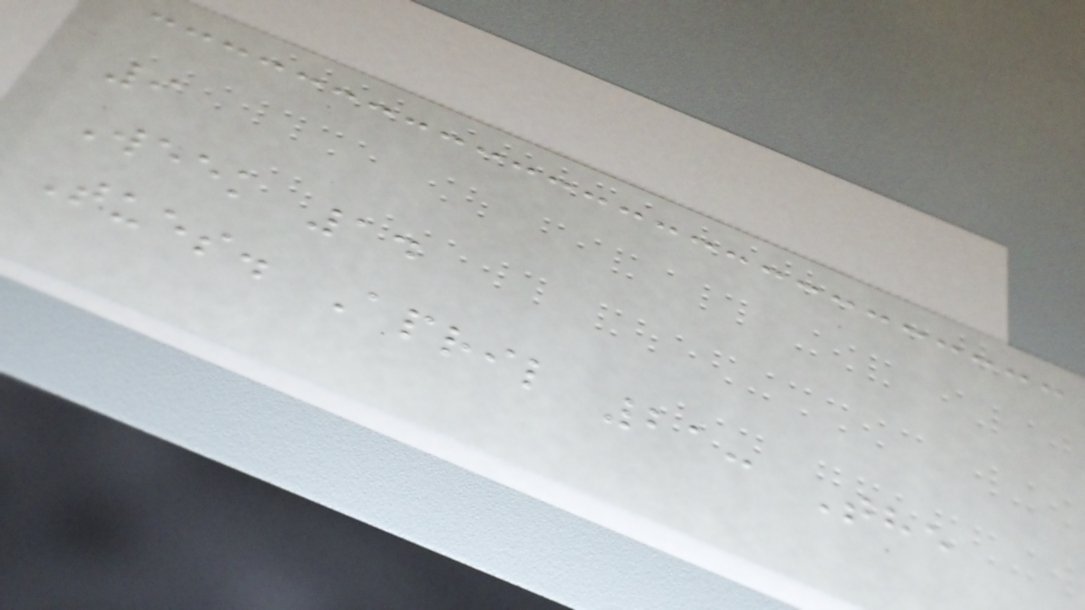9
Week 14
Tues. April 21: The
